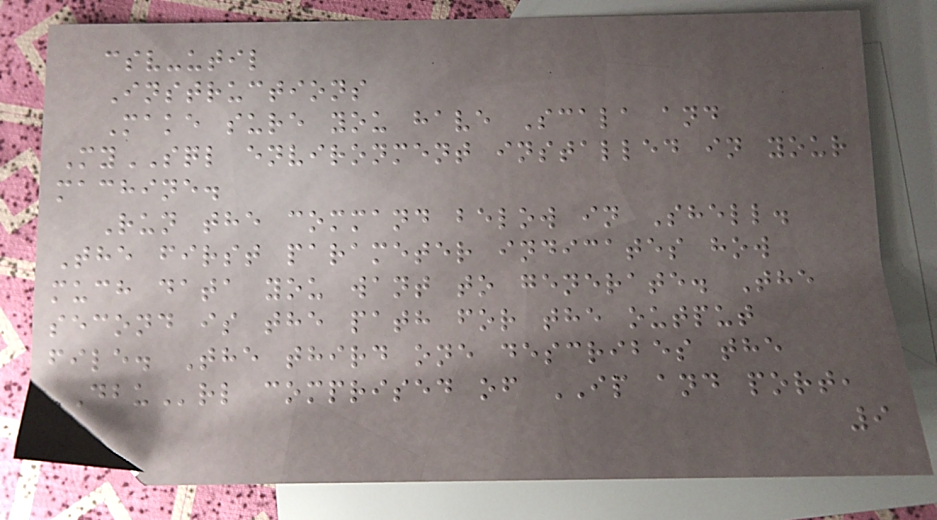csv-util
Instructions
Make sure you have Scala and
MySQL environment installed in your
machine.
Run the command below in Shell.
The first parameter indicates how
much data you want to generate. The
second is the path for the output
file. The third one describes the
DBUrl comprised of IP and port,
9
